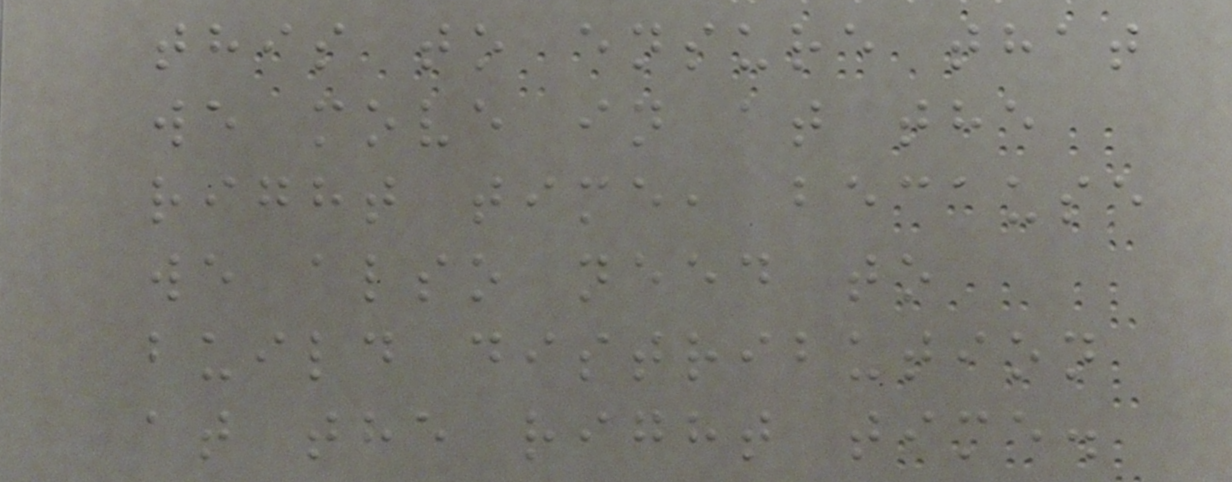this to ensure that
we move in at the
right time, because
we also need to
build distribution
at the right time.
